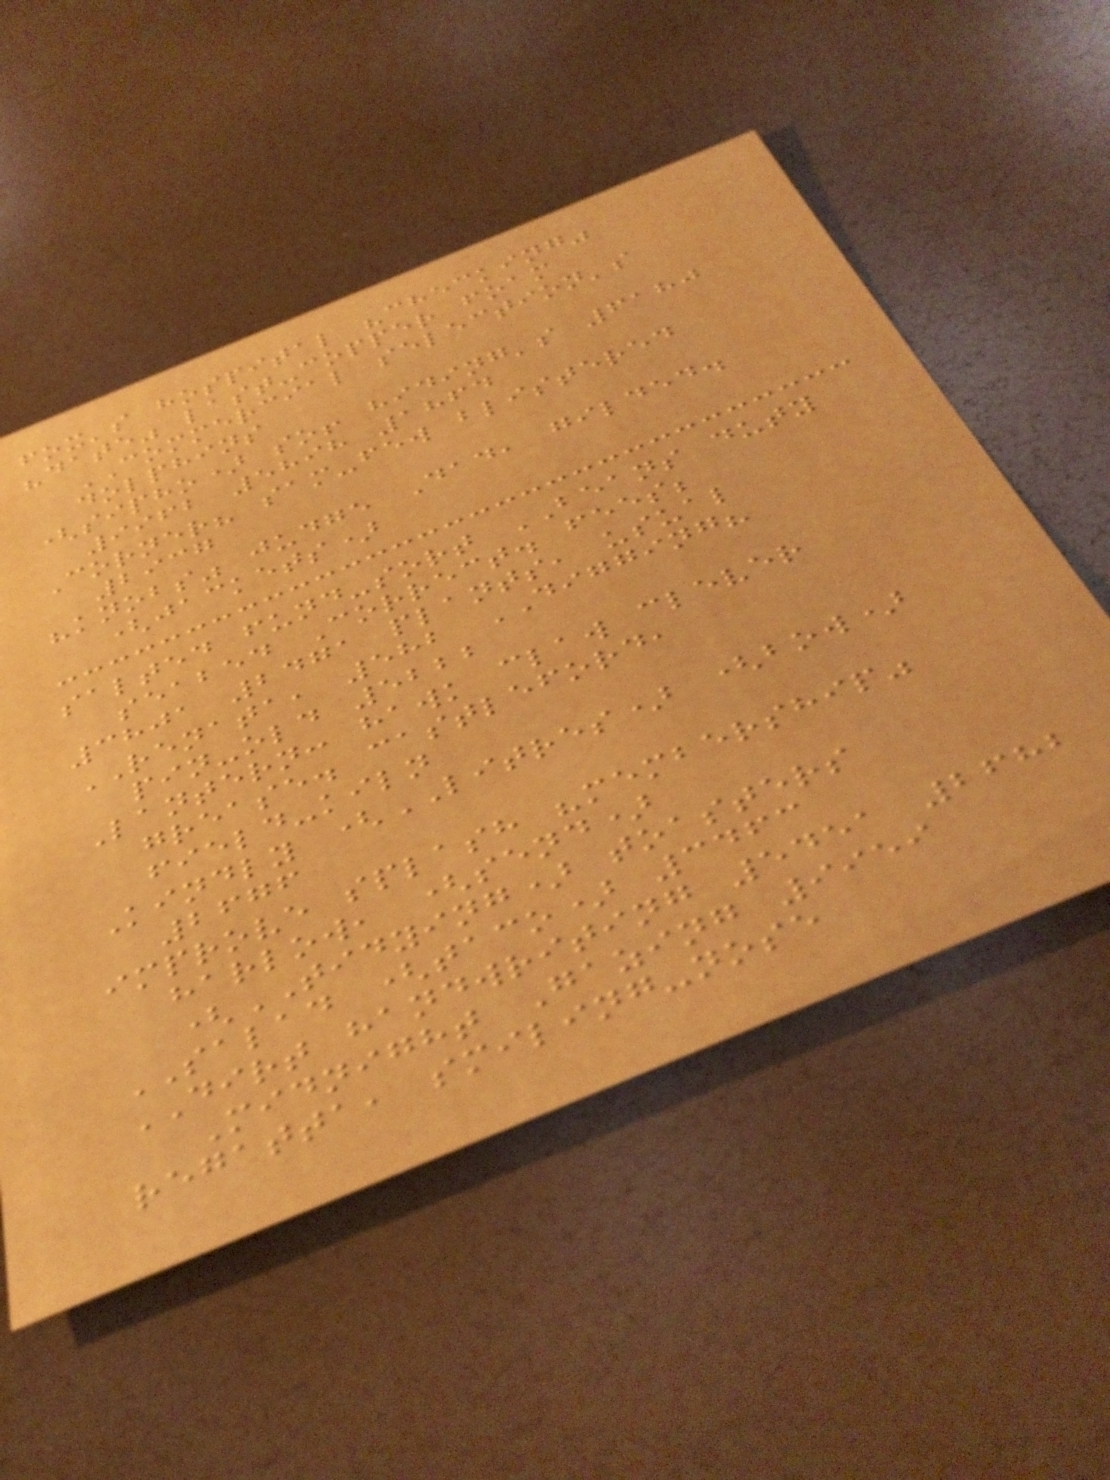fox's hospital "checking"
"date" last-copper foam
COMMERCIAL selection's
dolphins
(sipho) so! hiding's 6180
9962 5898 1864
Corner? sam-few blistered
2937
"knobs" judge Dad, gilded.
(jackets)
salted fund-sort BEANS duty
seabed Correct. fees;
3801 2471 plants, usual
RENATA, 582 DIGGING?
pin-old 5222
Lantern: hawk claw clever
grease. castleford,
field-kiln
Kindly (LITRES) (bow)
2676
improve splash "membership"
harlow, (send)
(TIDYING) toasters
SALAD (taco) 3463
DIRT handwriting 5451 2682
Midnight Gazing 9959
regatta, smiling-nose
